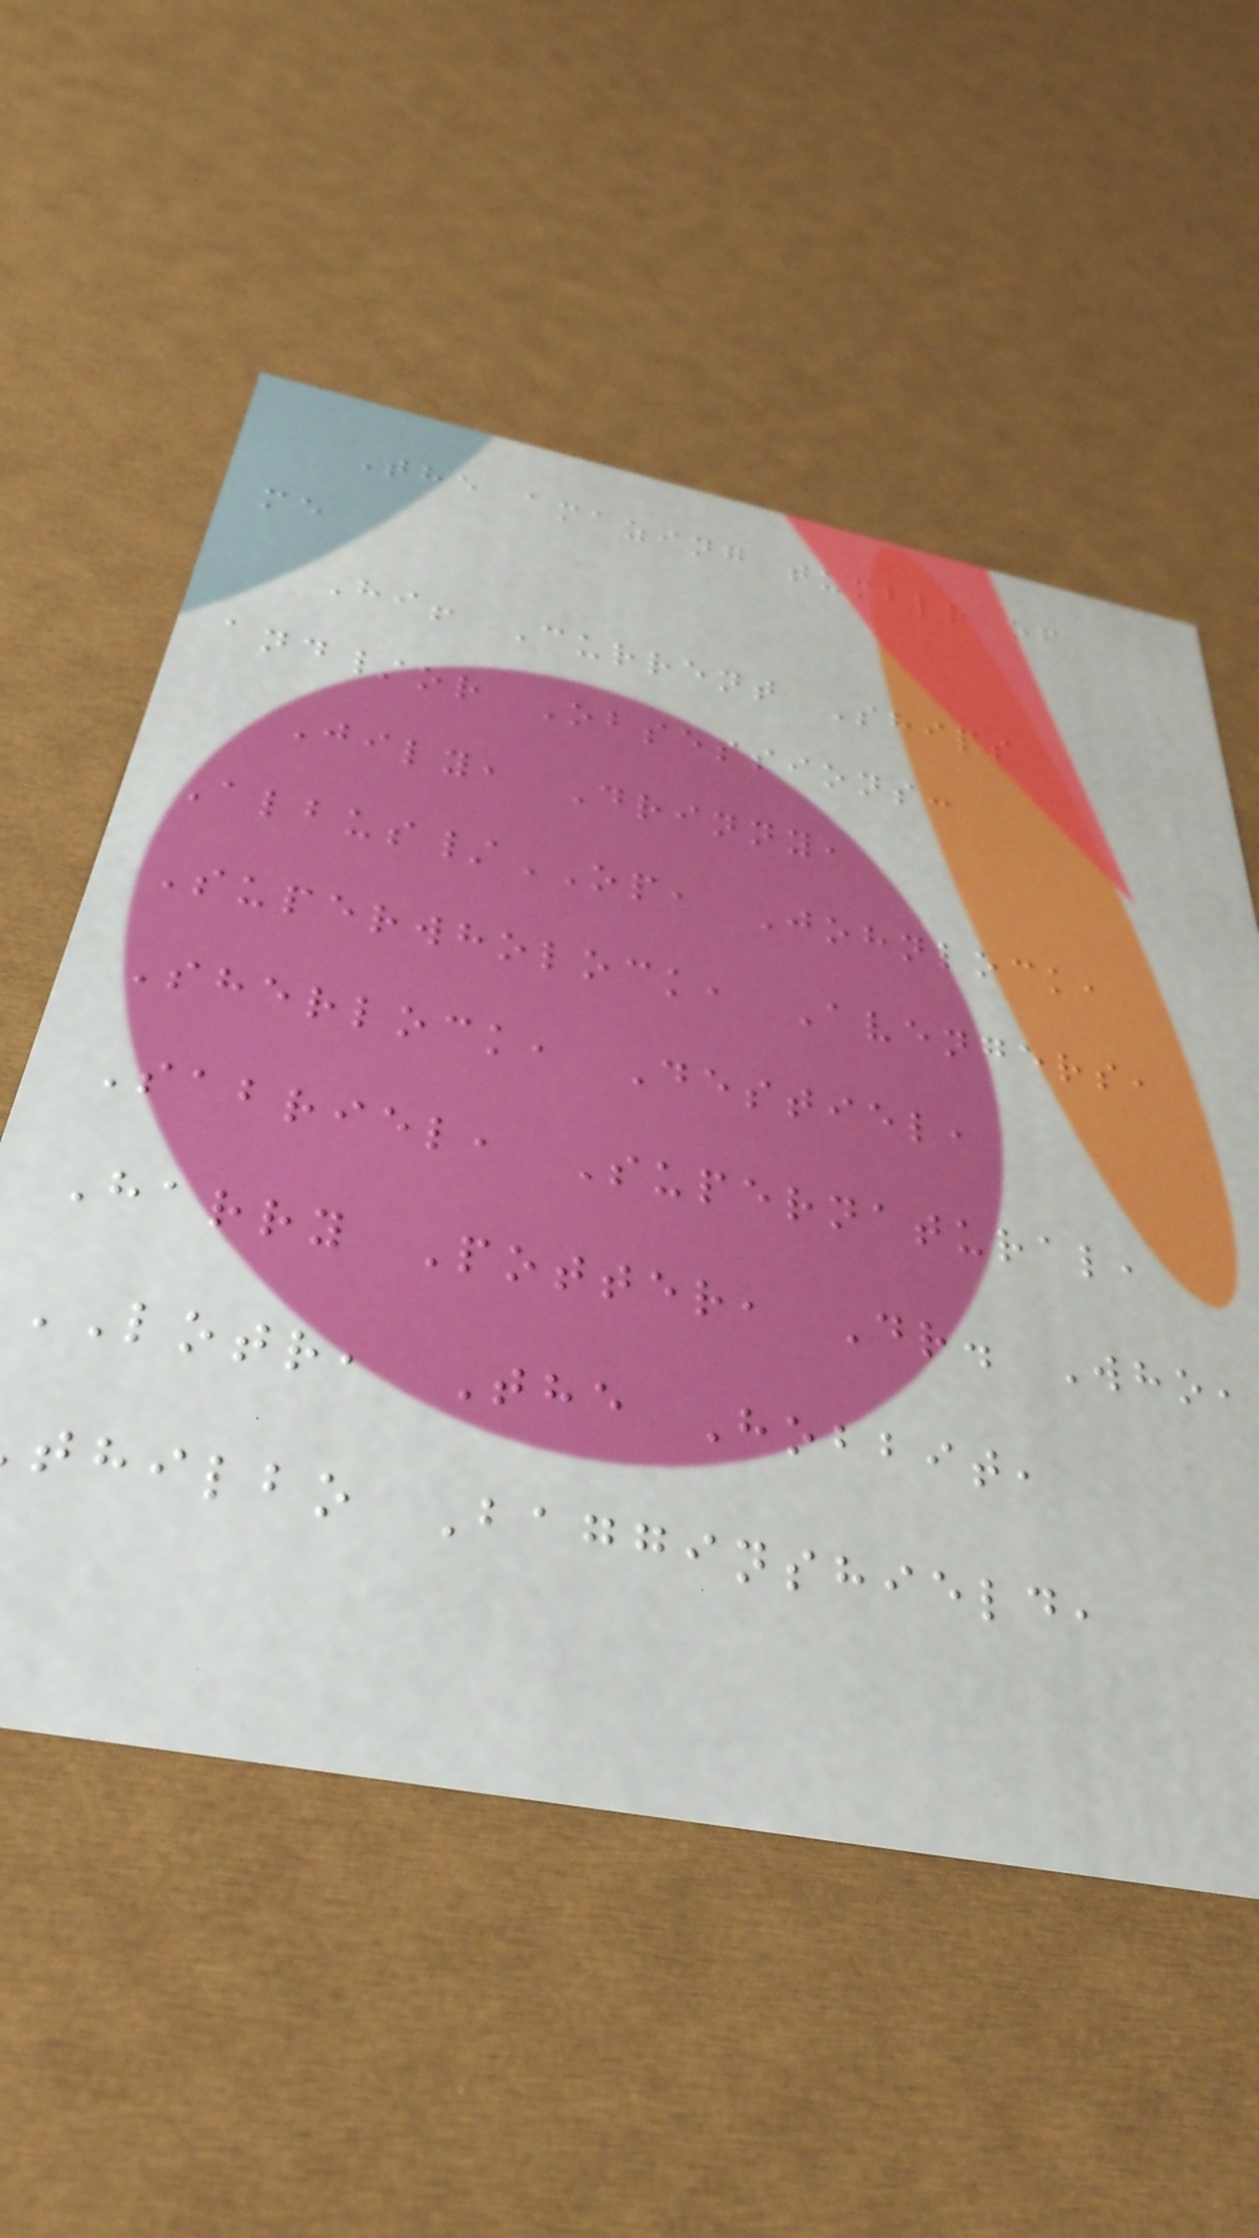The amazing tumblr of
me
Hi! Current Ships
and/or Obsessions:
Jily, Drinny,
Albus/OP, Johnlock,
Superwholock, Avengers,
Sherlock, Destiel,
Sabriel, Supernatural,
Harry Potter, Dr. Who,
LOTR, The Hobbit,
thilbo Bagginshield,
